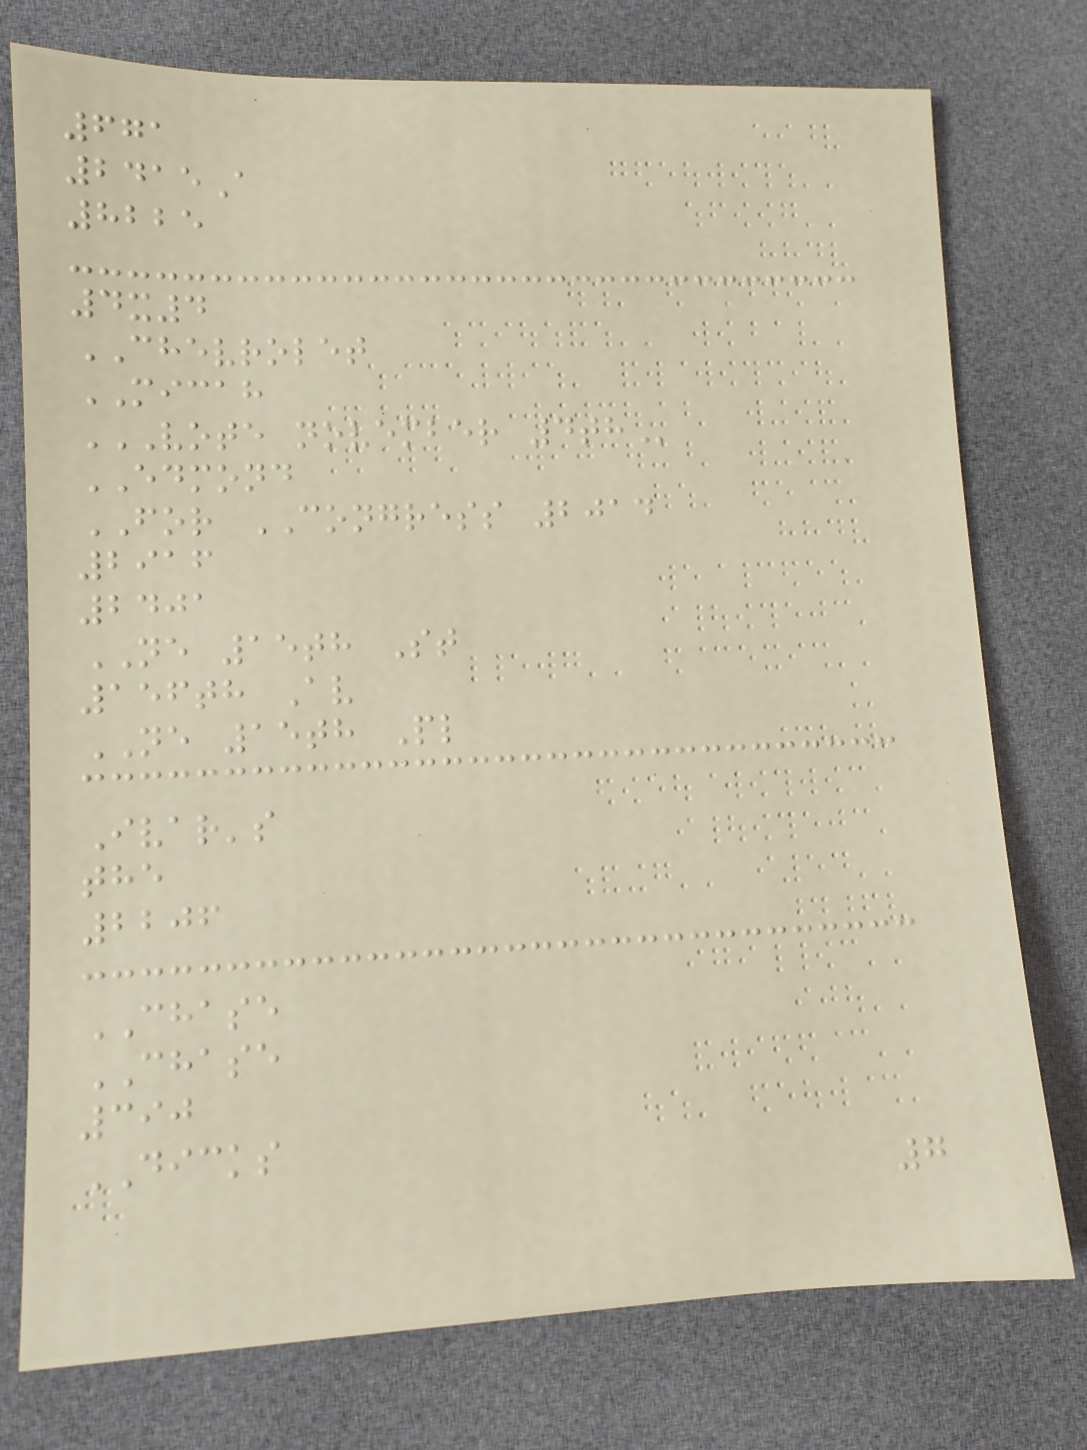671
2415A
8225
4x4
CHEVROLET
MICAH
VOTE NOVEMBER 4TH
EDMOND
FOR CONGRESS 2014
2916
2401
NE 15th St
156th Av
NE 15th Pl
Ivar's
the
2206
CHASE
CHASE
390
DICKS
7
